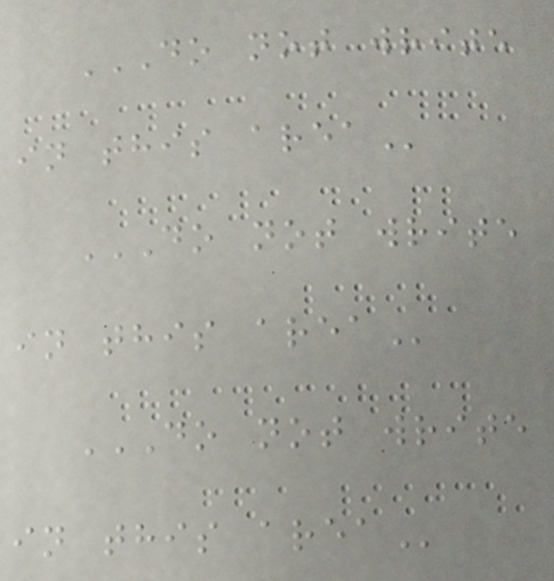DO NOT WRITE
IN THIS AREA
DO NOT WRITE
IN THIS AREA
DO NOT WRITE
IN THIS AREA
